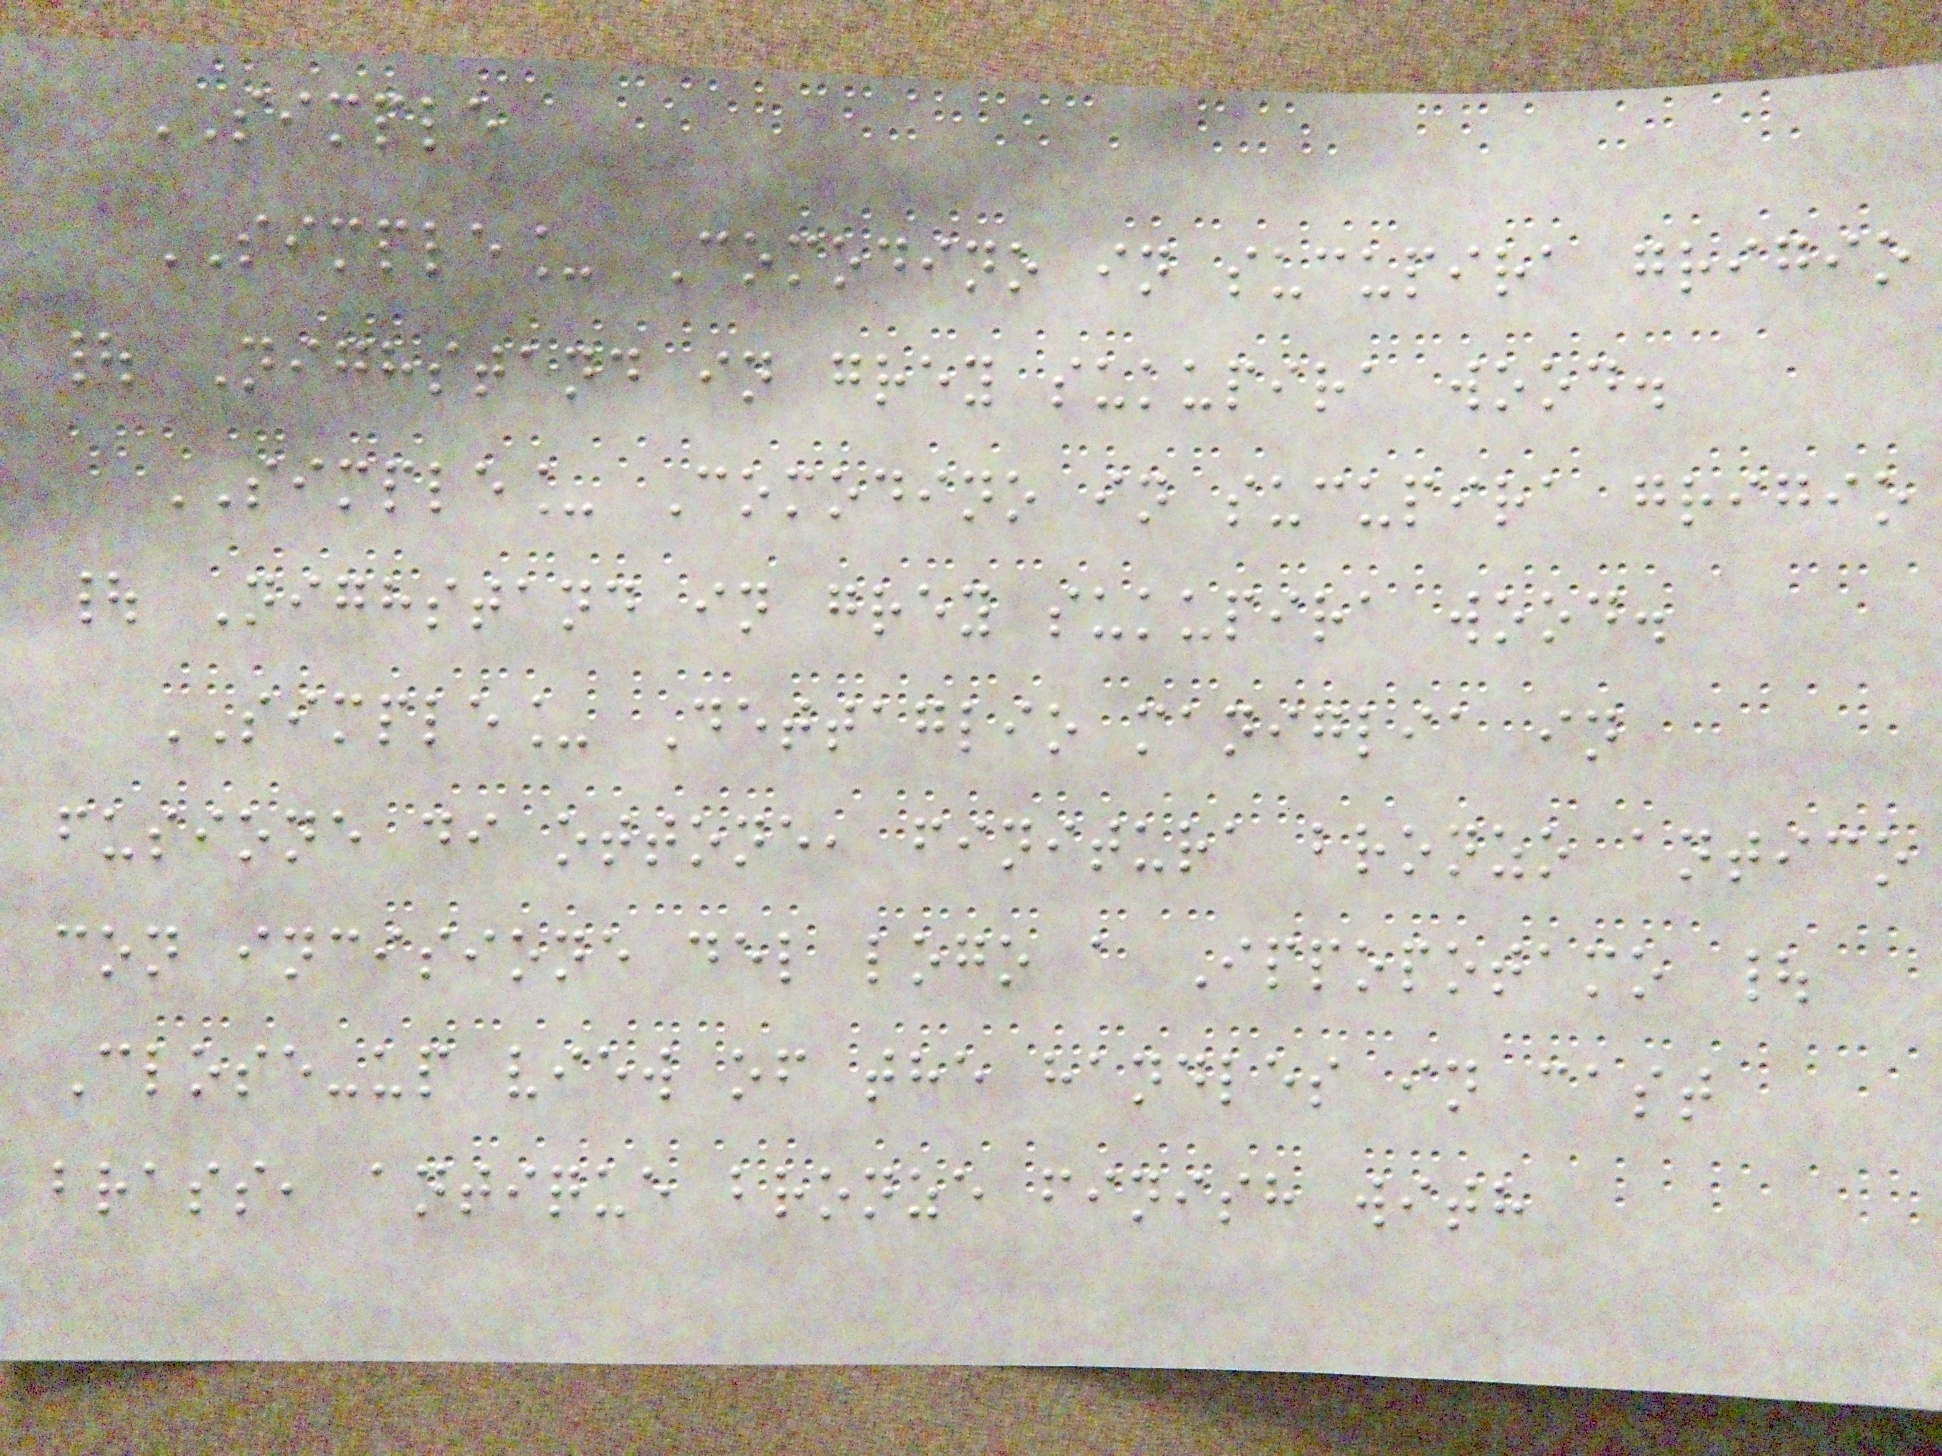SIMPLE
SIMPLE_ Comodino in sucupira grigio
| Nighstand in grey sukupira wood.
SIMPLE_ Comodino in sucupira grigio
| Nighstand in grey sukupira wood.
SIMPLE_ Dettaglio maniglia in
fusione di ottone, finitura bronzo antico
con incisione del logo a Ippopotamo |
Close-up view of the handles in cast
brass, antique bronze finish with
